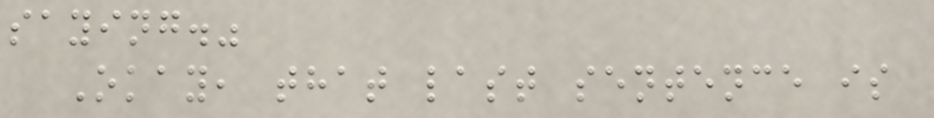saying."
Okay, that last sentence is
